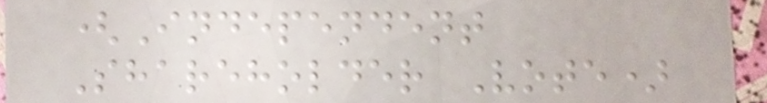(Independent
Shareholder Vote)
